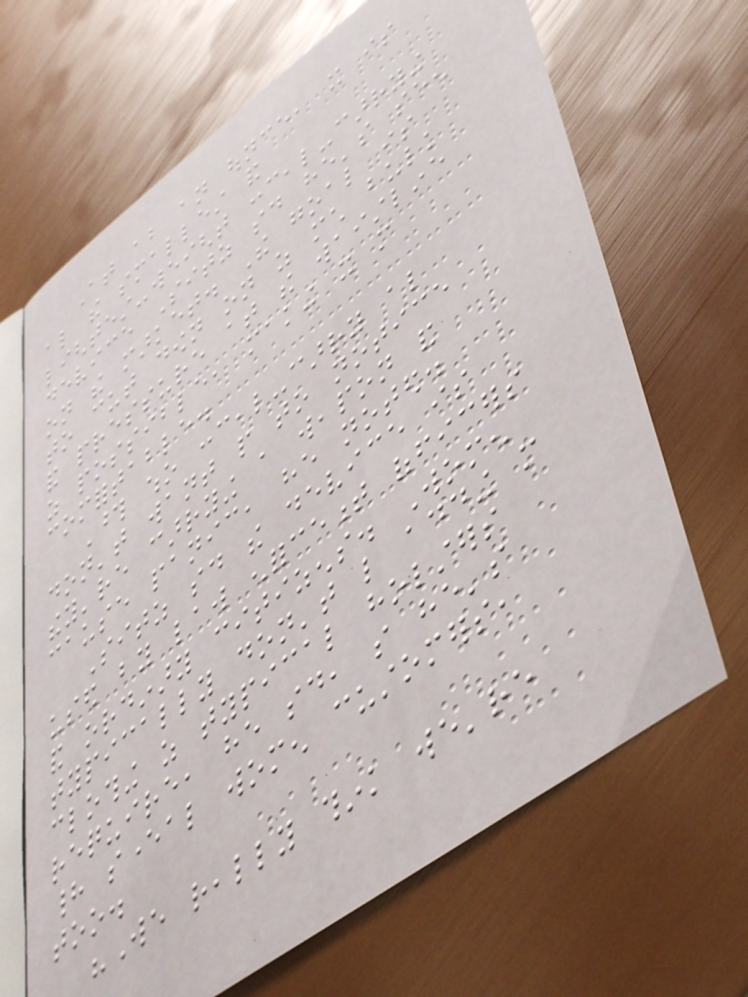At about an ounce, it is
also the smallest and
lightest-weight conceal-carrying
device Sitz said he's seen
on the market. The goal is
to cut down on as much bulk
and pressure at the waistline
as possible, making it more
comfortable.
Those who conceal-carry also
don't want people to notice
they're carrying a weapon and
cause panic, he noted.
Sitz said the device is
used by law enforcement officers
and ordinary citizens. Women
typically don't like adding more
clothing as typical holsters
require, he said, so he's
had several women customers,
too.
"We really think we're
